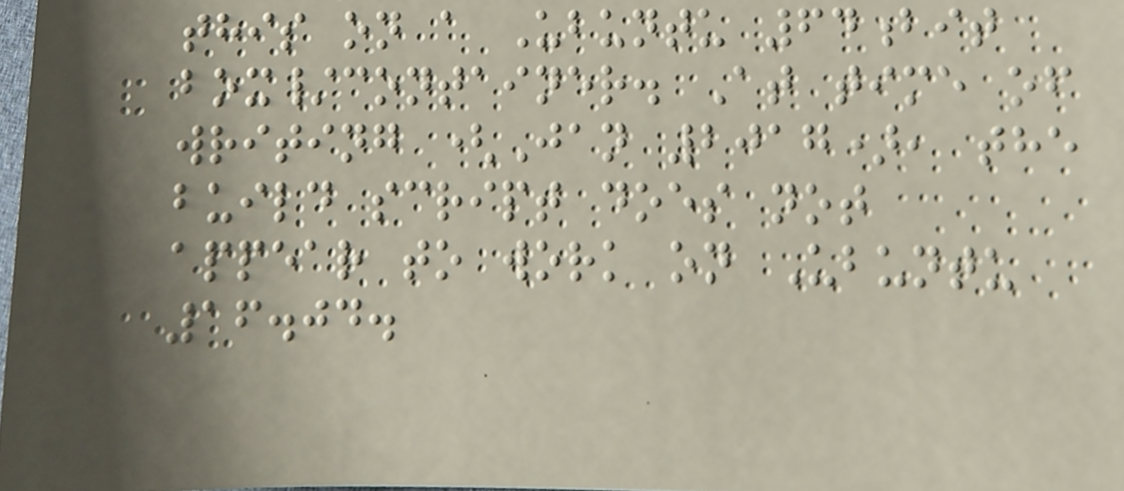this on a Ubuntu 64bit
box/container. At time of
writing (Jan 2017), the
build script does not
appear to work on Ubuntu
16.04.
